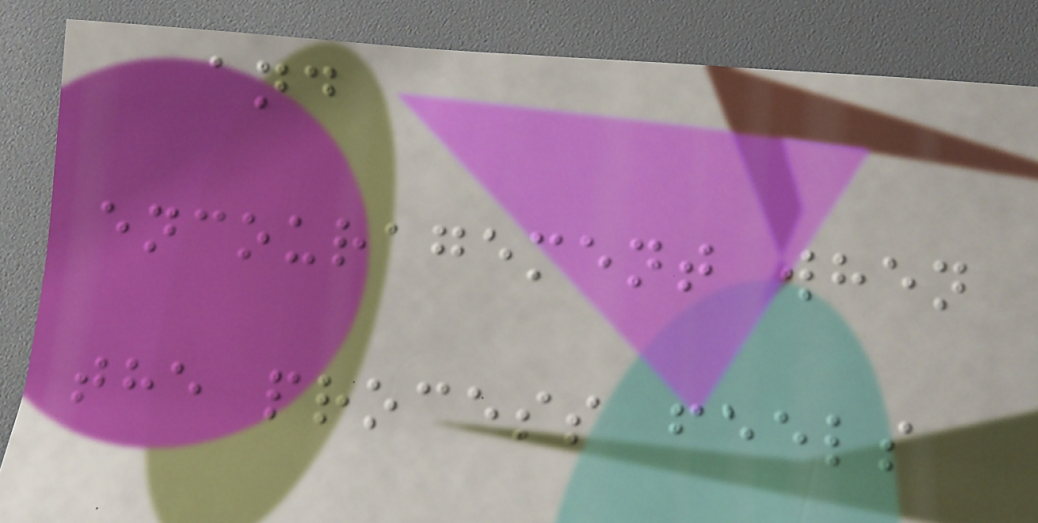and
encouragement when
the process feels
